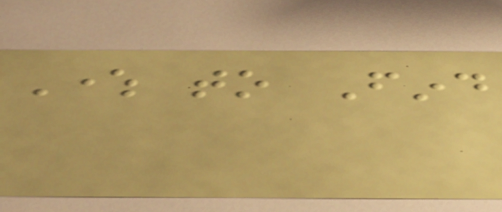Where to Find
